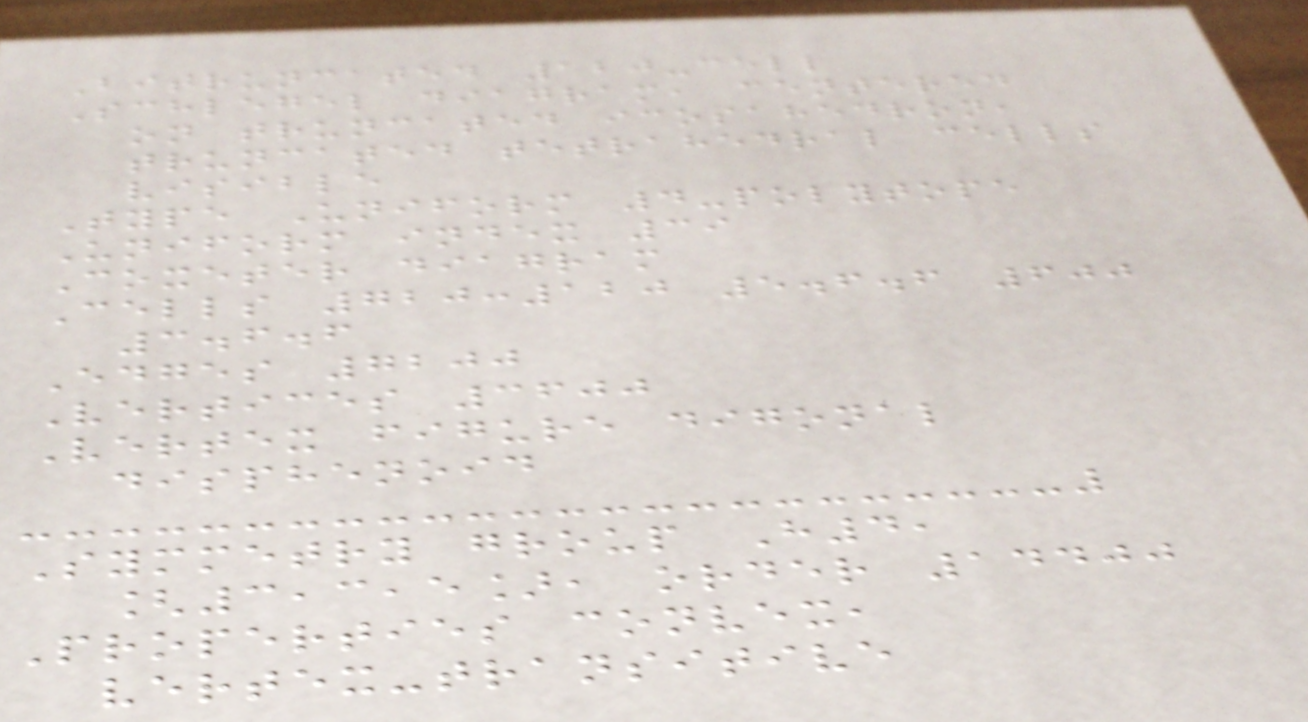Bitruncated 120-cell
Schlegel diagram, centered
on truncated icosahedron,
truncated tetrahedral cells
visible
Type Uniform 4-polytope
Uniform index 39
Coxeter diagram
Cells 720:120 5.6.6 600
3.6.6
Edges 7200
Vertices 3600
Vertex figure digonal
disphenoid
Symmetry group H4,
[3,3,5], order 14400
Properties convex,
vertex-transitive
